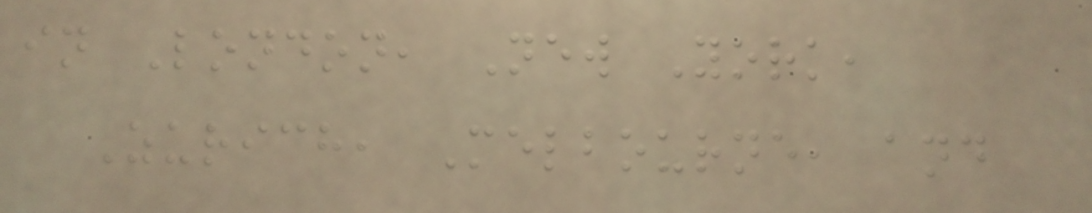in London, New York,
Zurich, Melbourne, and
